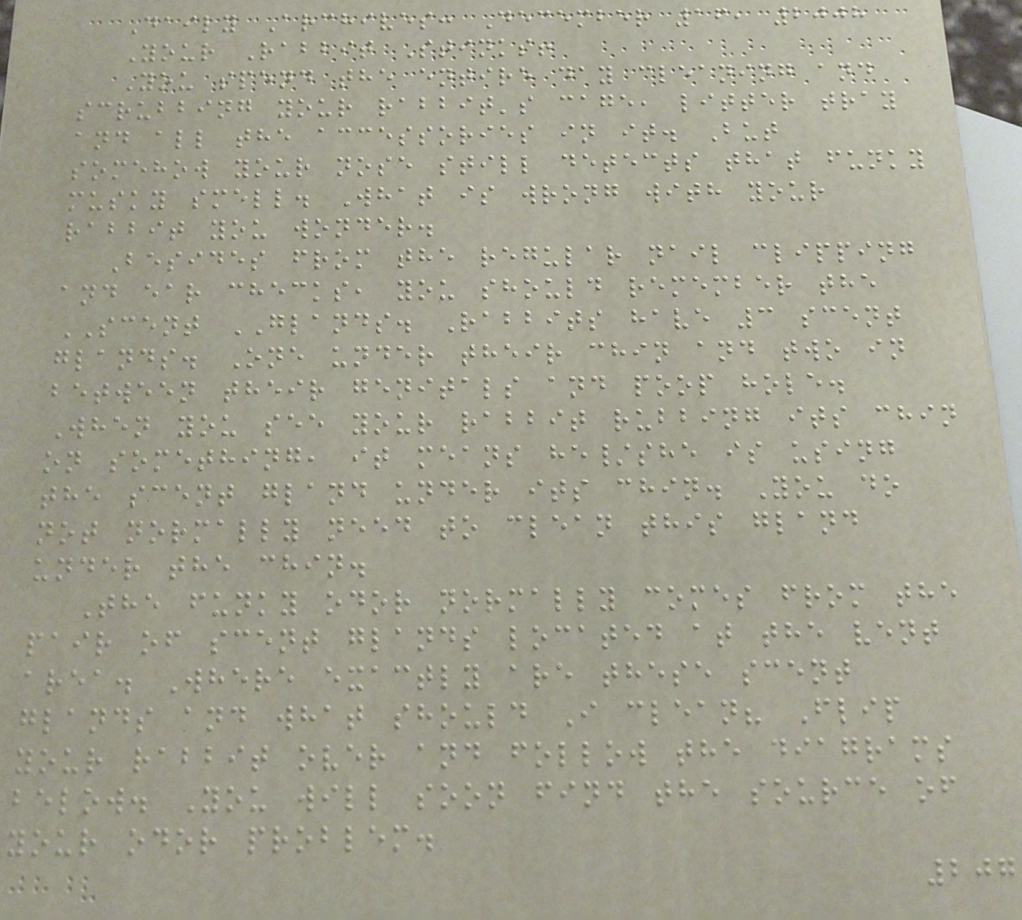Daily Archives: December 16, 2008
Your Rabbit Stinks!
You spend the entire day cleaning and
scrubbing your rabbit's cage, litter tray
and all the accessories in it. But
somehow your nose still detects that funky
musky smell. What is wrong with your
rabbit you wonder.
Besides from the regular nail clipping
and ear checks, you should remember the
SCENT GLANDS. Rabbits have 3 scent
glands. One under their chin and two in
between their genitals and poop hole.
When you see your rabbit rubbing its chin
on something, it means he/she is using
the scent gland under its chin. You do
not normally need to clean this gland
under the chin.
The funky odor normally comes from the
pair of scent glands located at the vent
area. Where exactly are these scent
glands and what should I clean? Flip
your rabbit over and follow the diagrams
below. You will soon find the source of
your odor problem.
207
